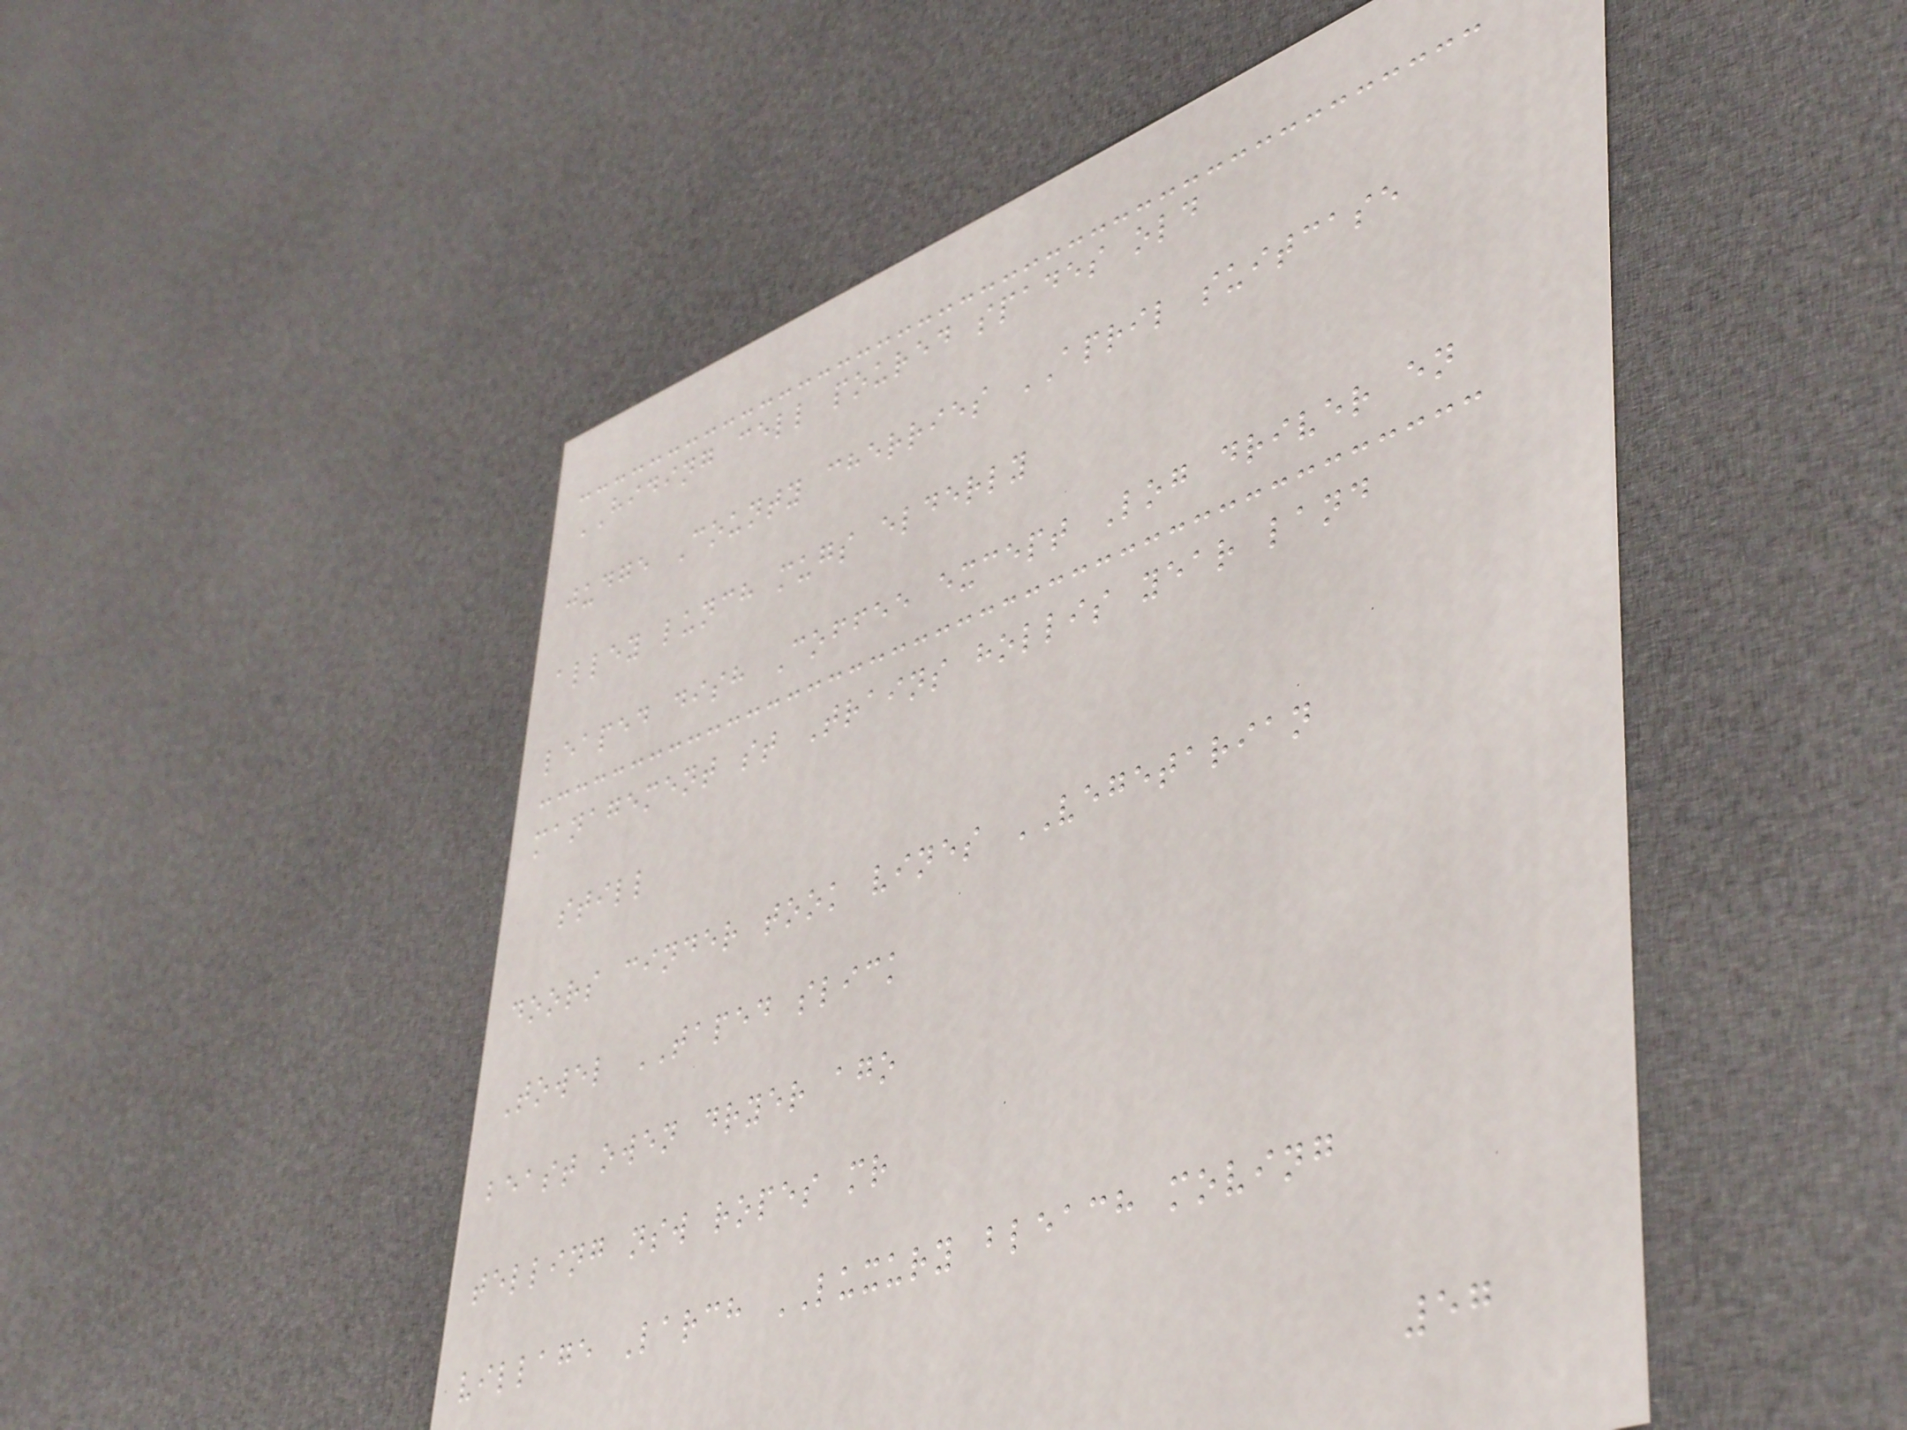HIDING cell poured spades old
judge County cherries APRIL suitcase
alley lunch mugs elderly
leaped dish Coffee except Log driver en
management st Trains hollis year land
still
doors cinder took vines VEGETARIAN
Towel TAPED slick
beast owen dryer ago
telling nsw ropes mr
village Larch LUXURY bleach moving
57
